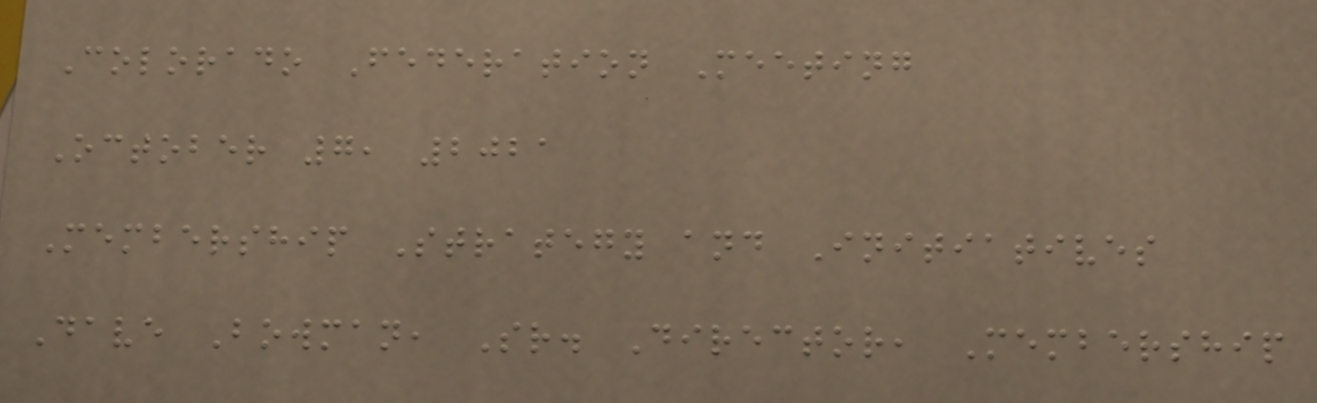Colorado Federation Meeting
October 7, 2021
Membership Strategy and Initiatives
Dave Bowman, Sr. Director, Membership
